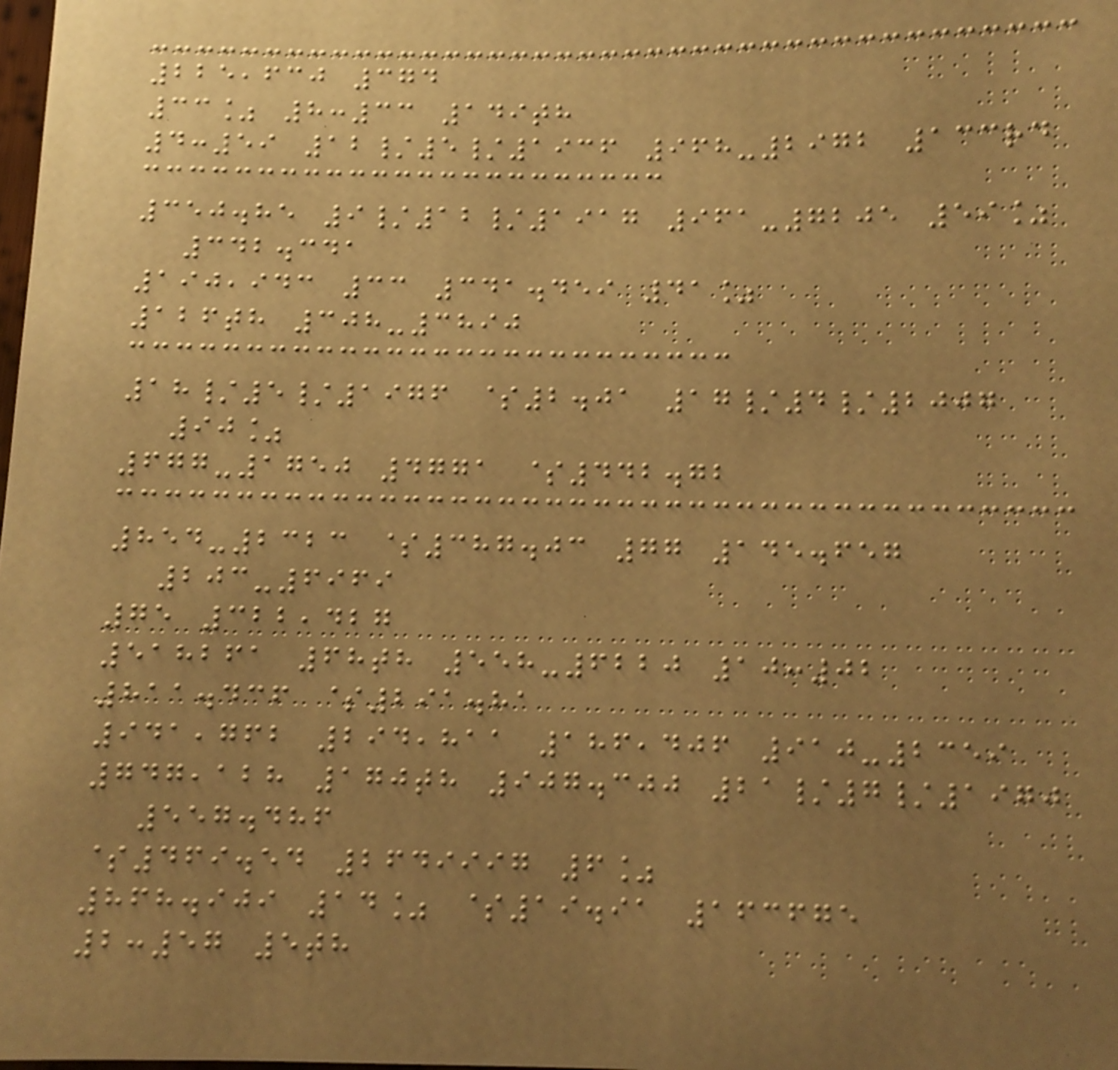225,630 374
33% 8:33 149th
4:59 12/5/1936 968-2972 133rd
350.85 9/12/1917 961-7205 59%
342.341
190,943 33 341.459 41%
126th 308-3890
18/5/1976 $2.01 17/4/2007
90%
677-1750 4771 $442.72
854-2323 $387.03 77 145.657
203-6969
75 322,427
518261 68th 558-6220 10:02
811.436 $291.81
941,762 294,811 186,406 910-2359
747,128 170th 907.300 21/7/1970
557.486
$469.54 2649997 6%
868.909 14% $19.91 163675
2:57 5th
